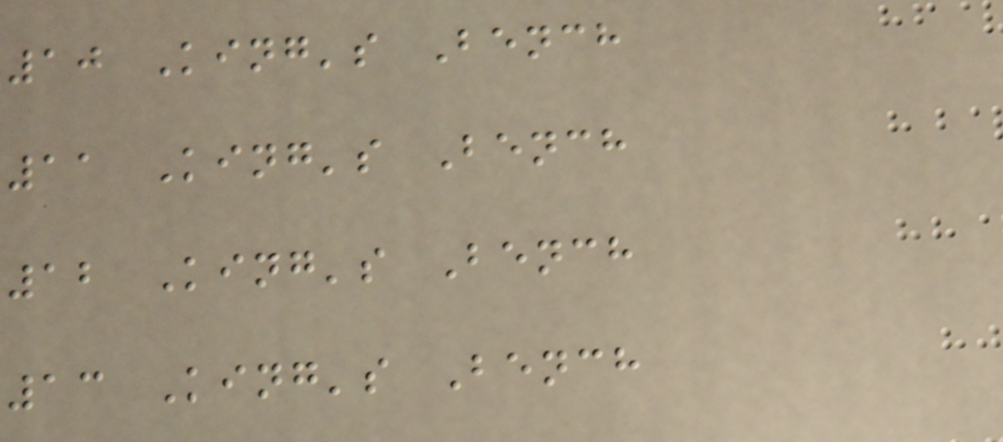10 King's Bench
11 King's Bench
12 King's Bench
13 King's Bench
